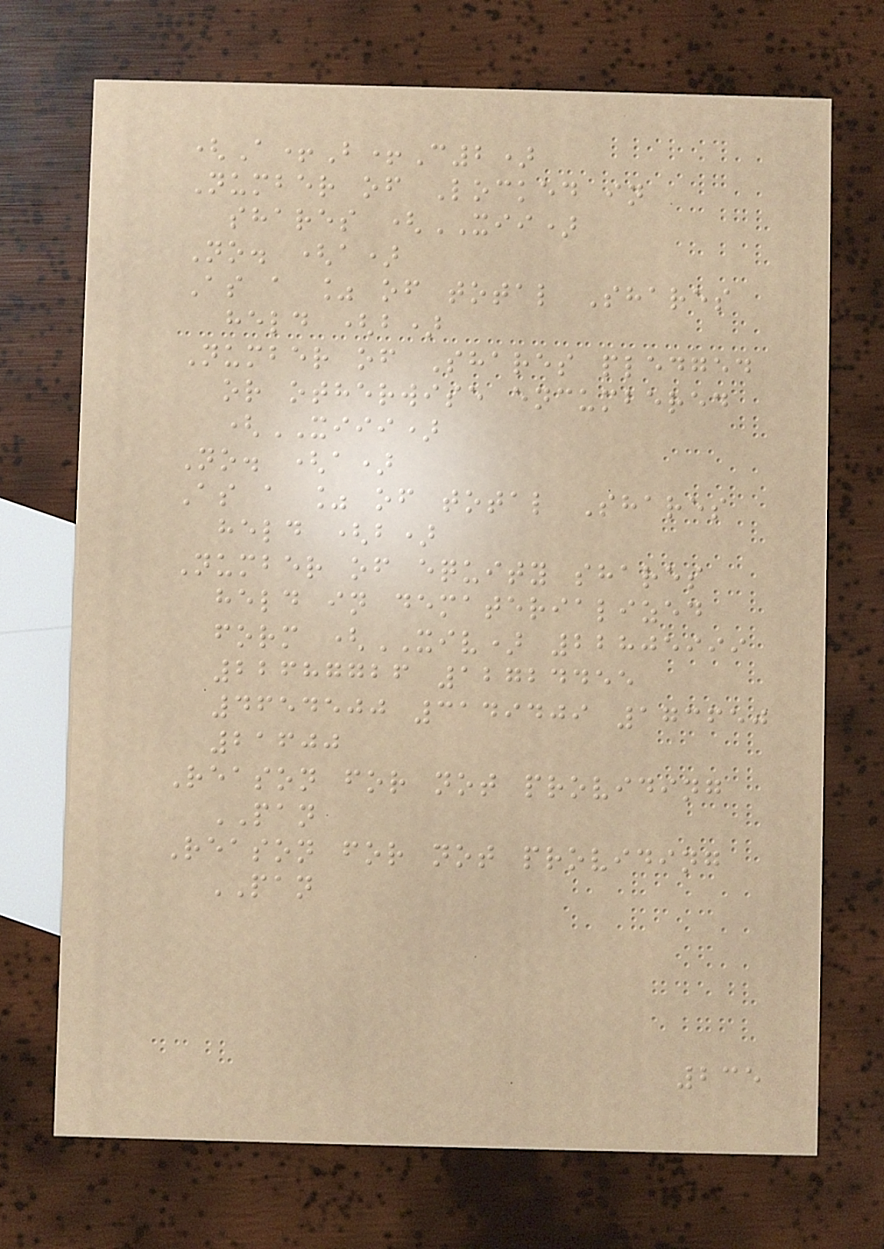(A+B+C2)
Number of Locked in
shares (XII)
No. (a)
As a % of total Shares
held (b)
Number of Shares pledged
or otherwise encumbered
(XIII)
No. (a)
As a % of total Shares
held (b)
Number of equity shares
held in dematerialized
form (XIV) 22805999
22687726 12724455
4654500 3149409 173650
21600
Reason for not providing
PAN
Reason for not providing
PAN
235
